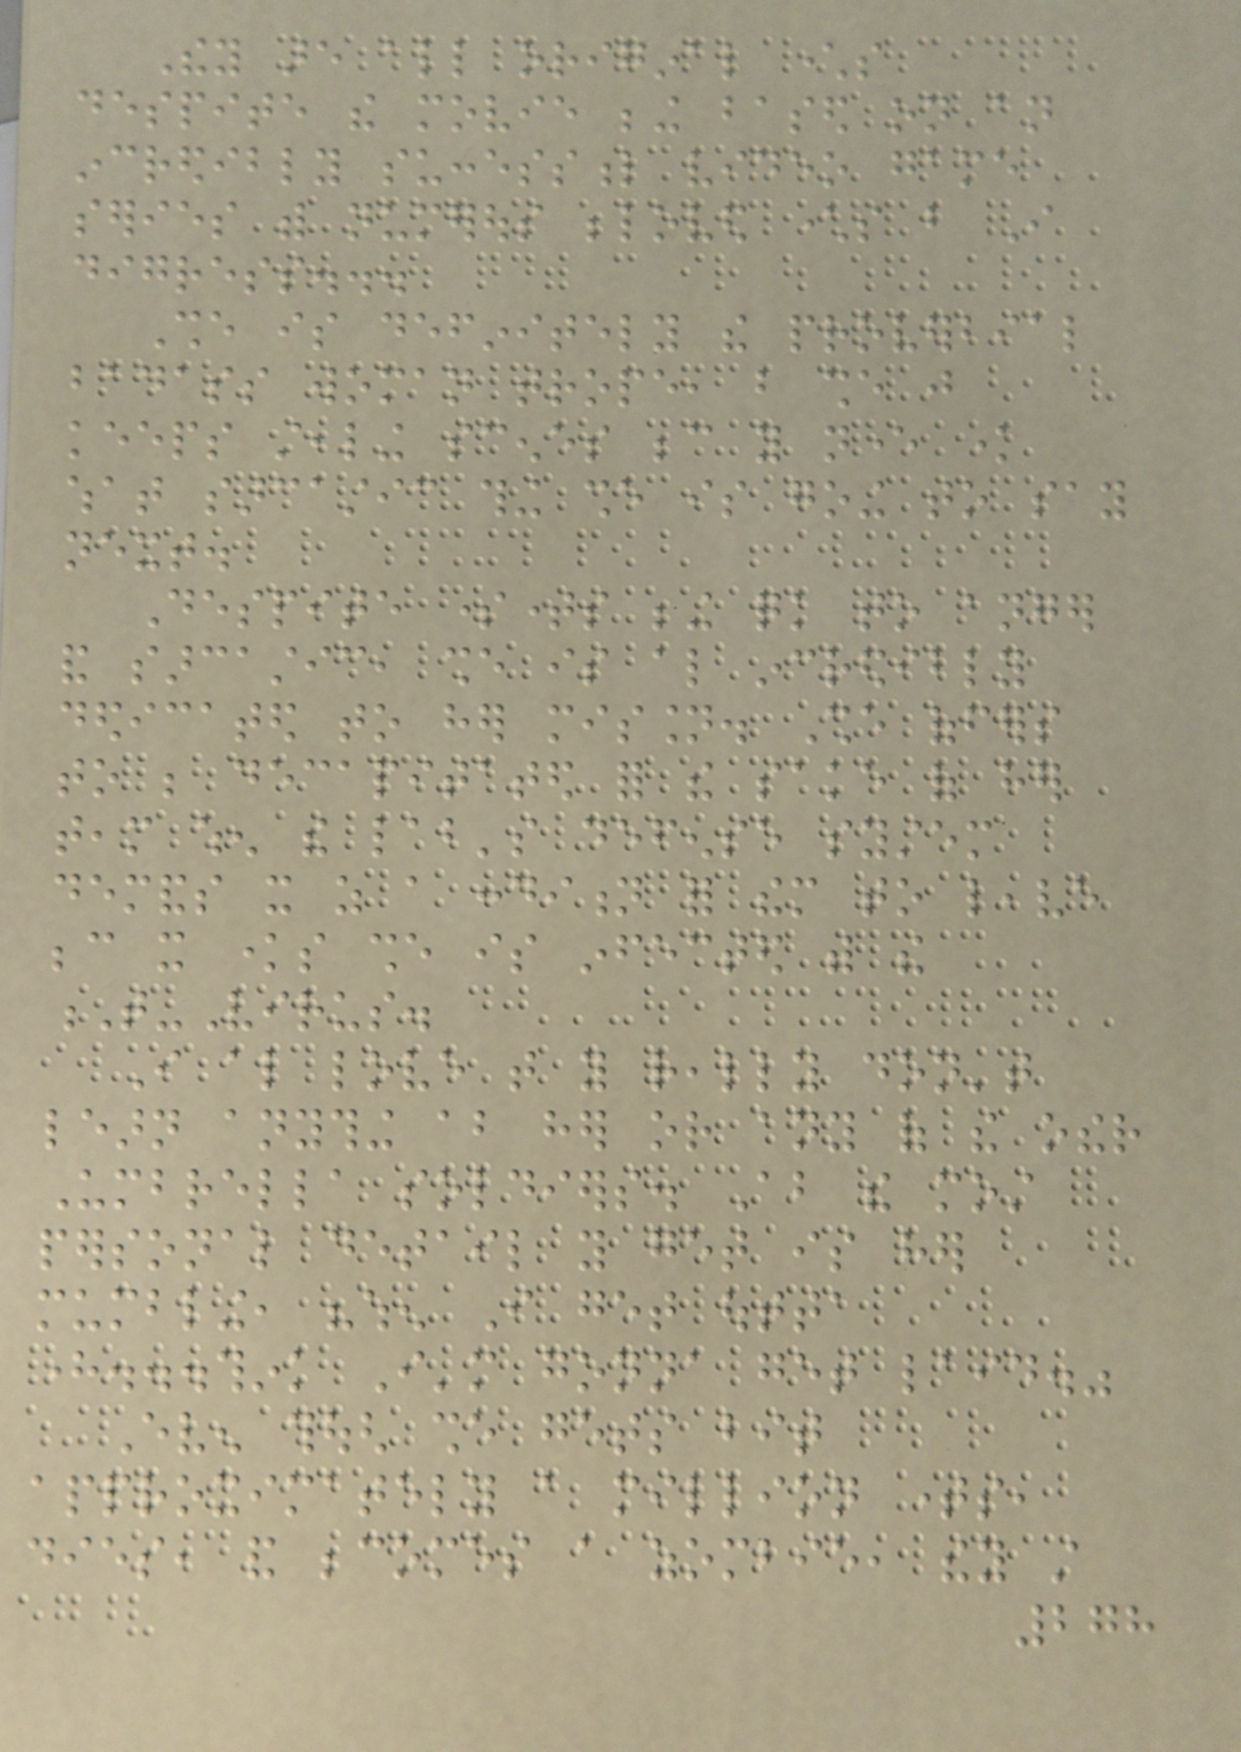They are all original characters
despite the movie being based on an
incredibly successful video game
series with numerous beloved characters but I
digress...
She is definitely the proverbial
badass woman trope, but she just
keeps stealing scenes because you never know
what sarcastic thing she is going to say
next.
Despite sometimes being quick to anger
and sarcastic, she is also incredibly
dedicated to her mission. She offers
to be decapitated for the sake of her
team when the lab's defense system
demands it as a condition for them to leave
because it knows she is infected with the
T-Virus.
I also love that you really don't
learn anything about her or any of the other
Umbrella soldiers. About the most
personal detail you get is her
mumbling, "when I get outta
here...think I'm gonna get laid."
Even though she gets bit
approximately a million times,
dies, and becomes a zombie, they still
278
